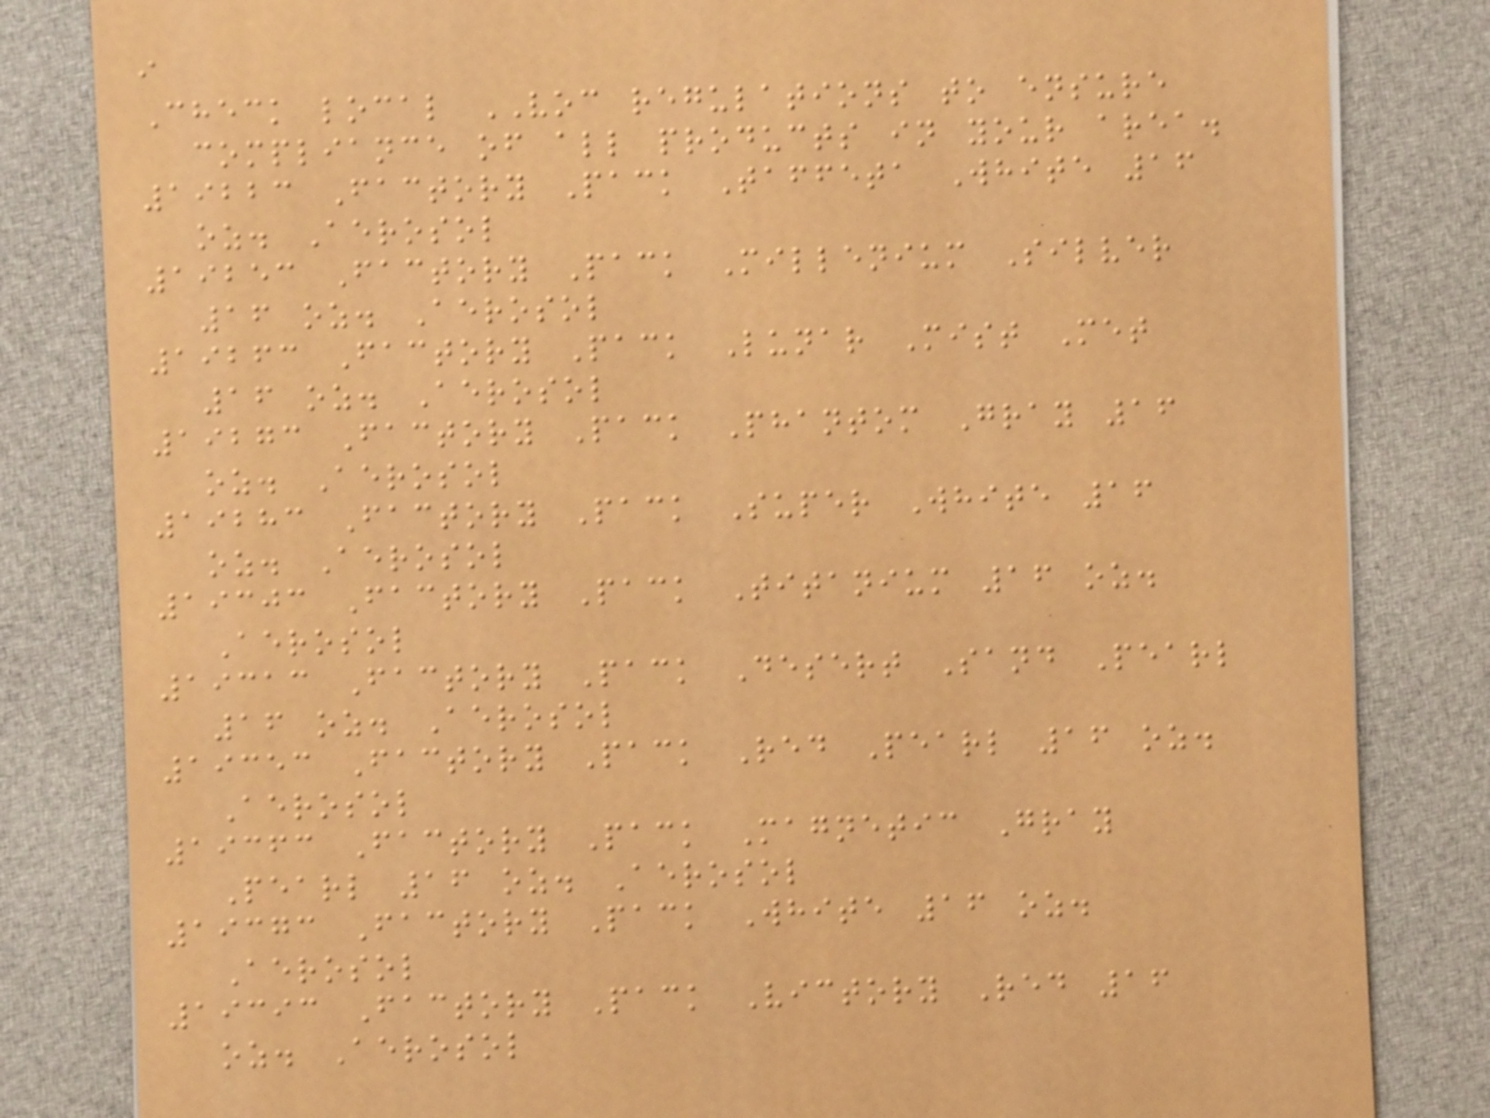i
Check local VOC regulations to ensure
compliance of all products in your area.
19223 Factory Pack Taffeta White 16
oz. Aerosol
19253 Factory Pack Millenium Silver
16 oz. Aerosol
19263 Factory Pack Lunar Mist Met
16 oz. Aerosol
19273 Factory Pack Phantom Gray 16
oz. Aerosol
19283 Factory Pack Super White 16
oz. Aerosol
19303 Factory Pack Titanium 16 oz.
Aerosol
19313 Factory Pack Desert Sand Pearl
16 oz. Aerosol
19353 Factory Pack Red Pearl 16 oz.
Aerosol
19363 Factory Pack Magnetic Gray
Pearl 16 oz. Aerosol
19373 Factory Pack White 16 oz.
Aerosol
19393 Factory Pack Victory Red 16
oz. Aerosol
